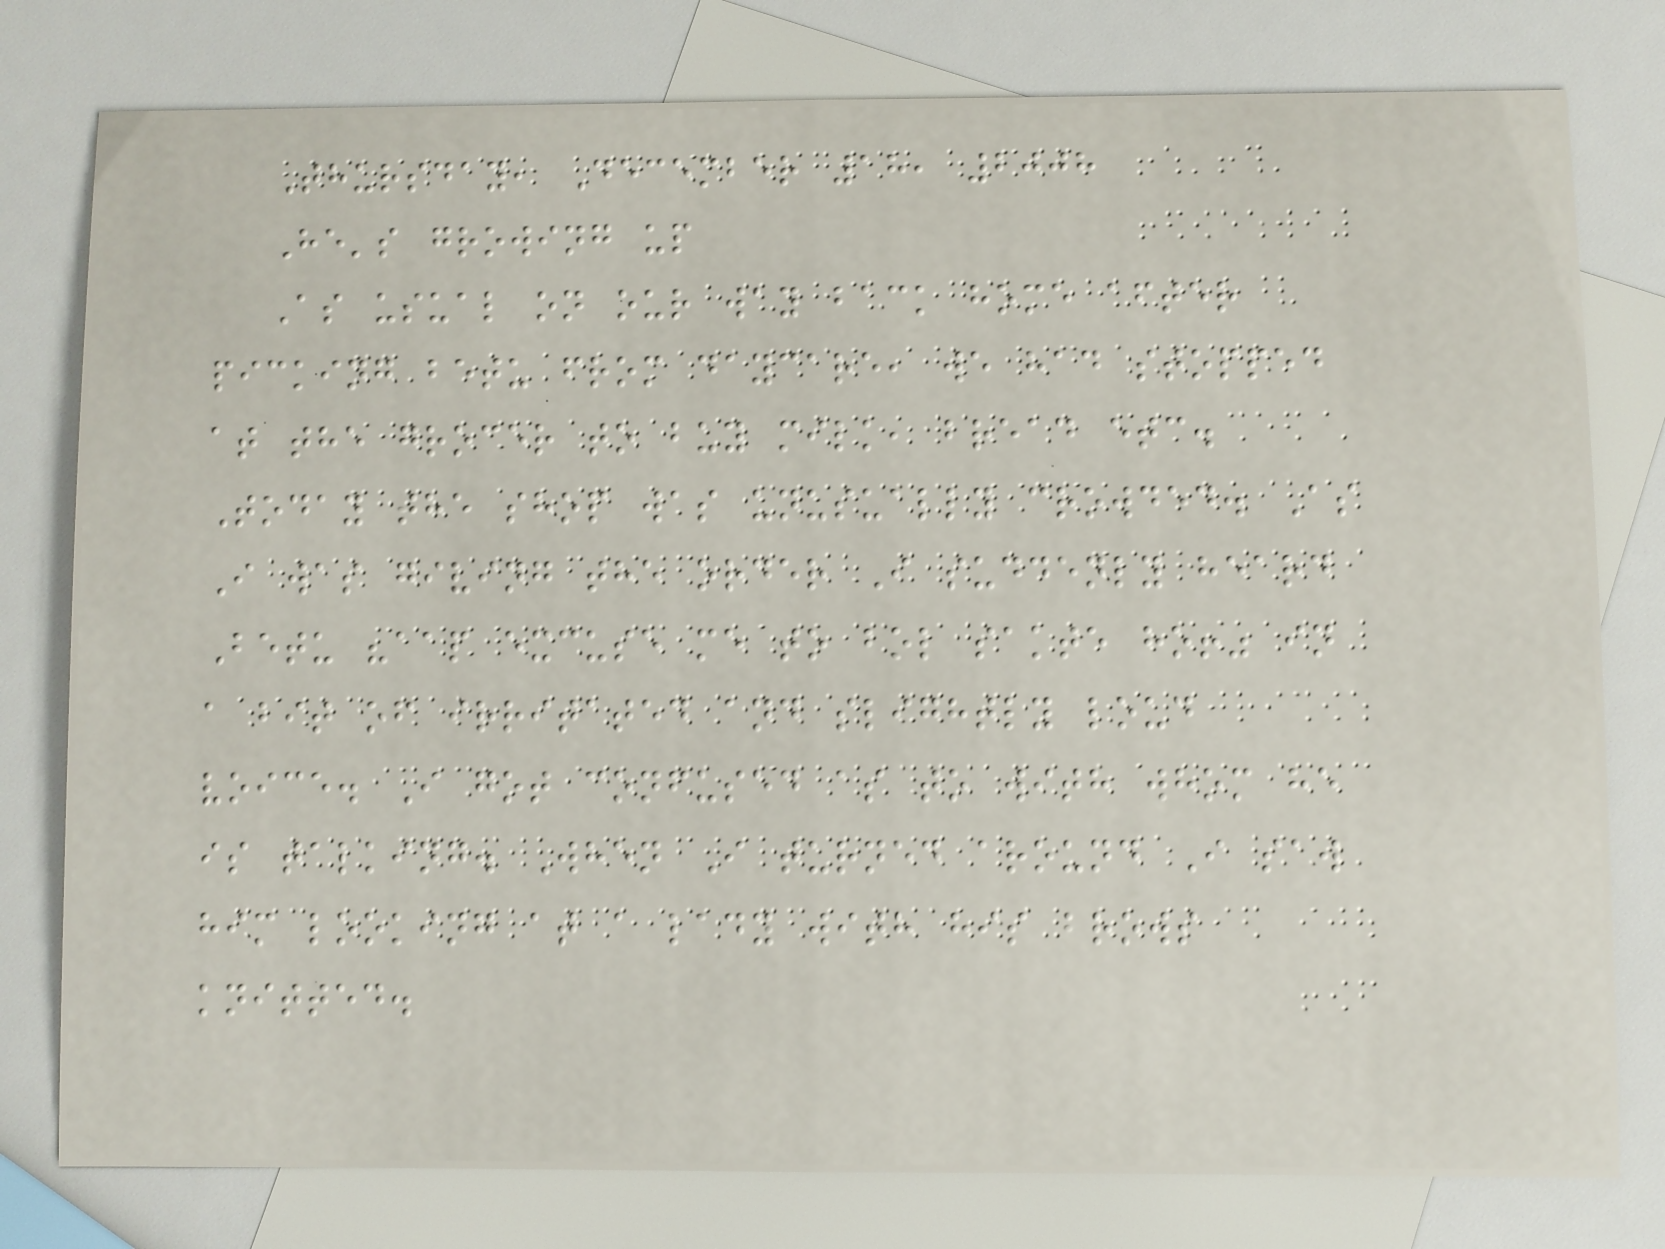Thursday, December 18, 2008
He's growing up
As usual on our way back home after
picking betu from daycare, we had stopped
at the grocer to buy milk, bread etc.
Today the shop was unusually crowded. As
I was giving the order I suddenly heard
Betu "aap excuse me to bol sakte ho!" in
a bit of irritated and slightly loud
voice. I got confused as to with whom he
is talking. When I turned around I saw
him looking at a lady with his brows
knitted.
